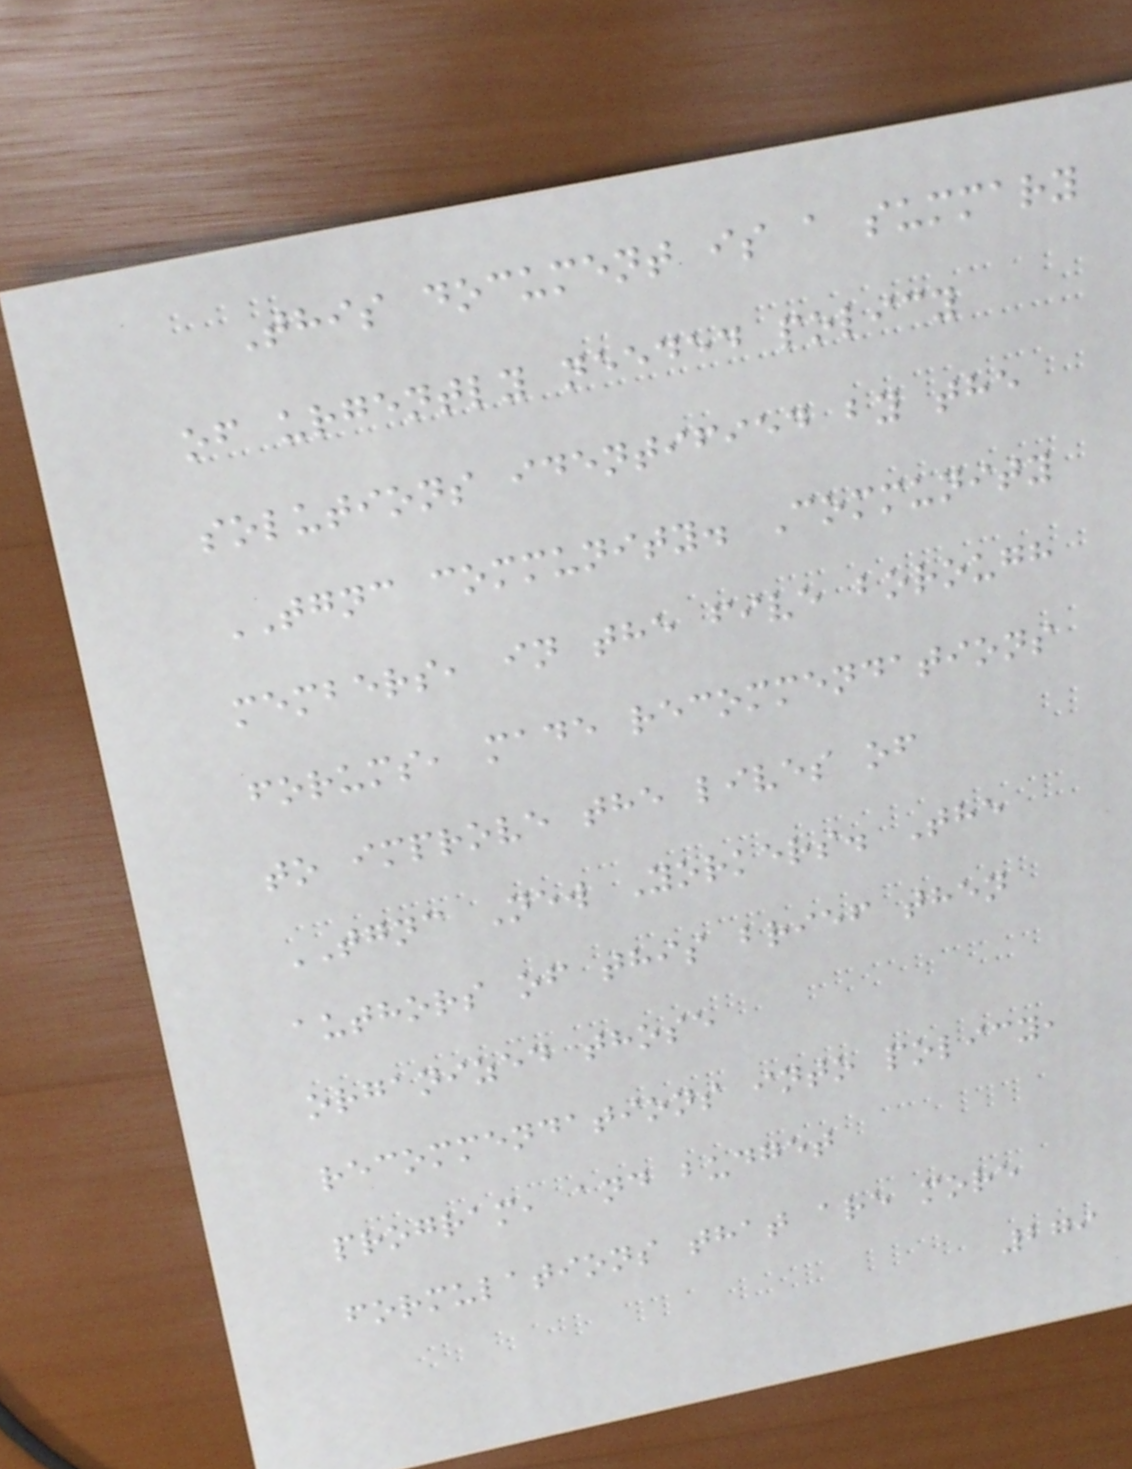This document is a summary
of urgently needed policy
solutions identified by the
TGNC community. Community
members, in the five borough
forums, made recommendations
to improve the lives of
TGNC New Yorkers. The
authors of this brief then
organized those
recommendations into policy,
program, and budget
formulations that are more
279
